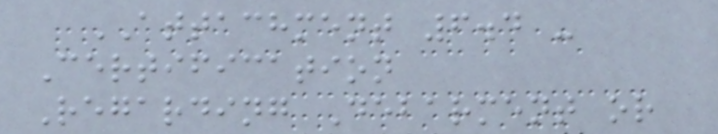ATTACHMENT 6.4 -
Certification
Regarding Debarment or
